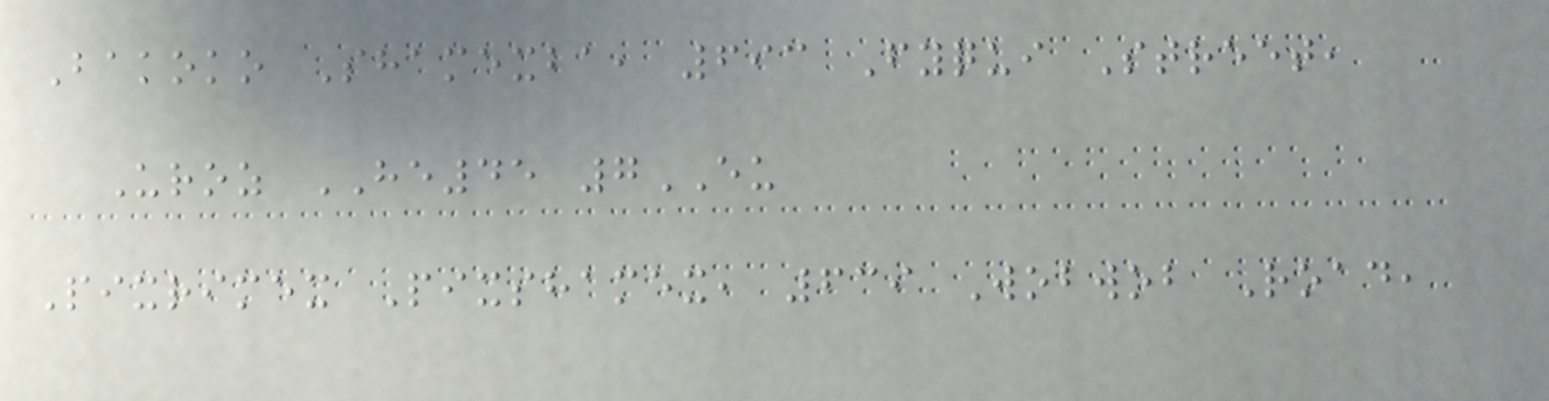Bakoko Shamexba, 693 Fyqui Street,
Uroz HE45 7EU
Pixrimex Pixshamex, 639 Wobwob Road,
